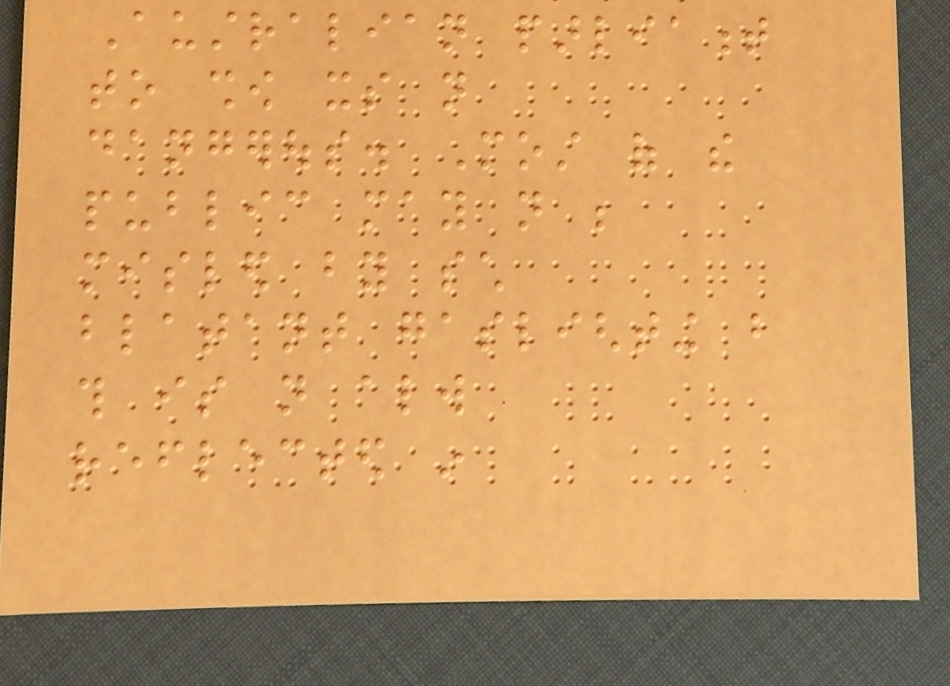Australian parliament
to show its not
dangerous. Most of the
public may not be
misled by such
blatant gaslighting but
this is not always
reflected in
